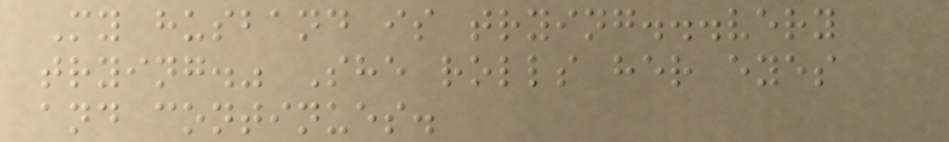My husband is trying...very
trying." She rolls her eyes
and continues.
